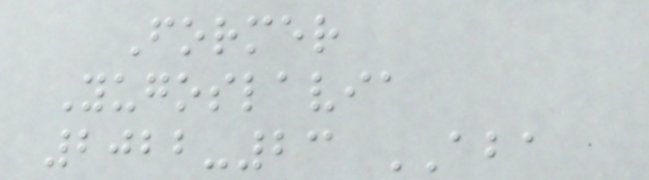Former
Yugoslavia
2022-23 ABA
